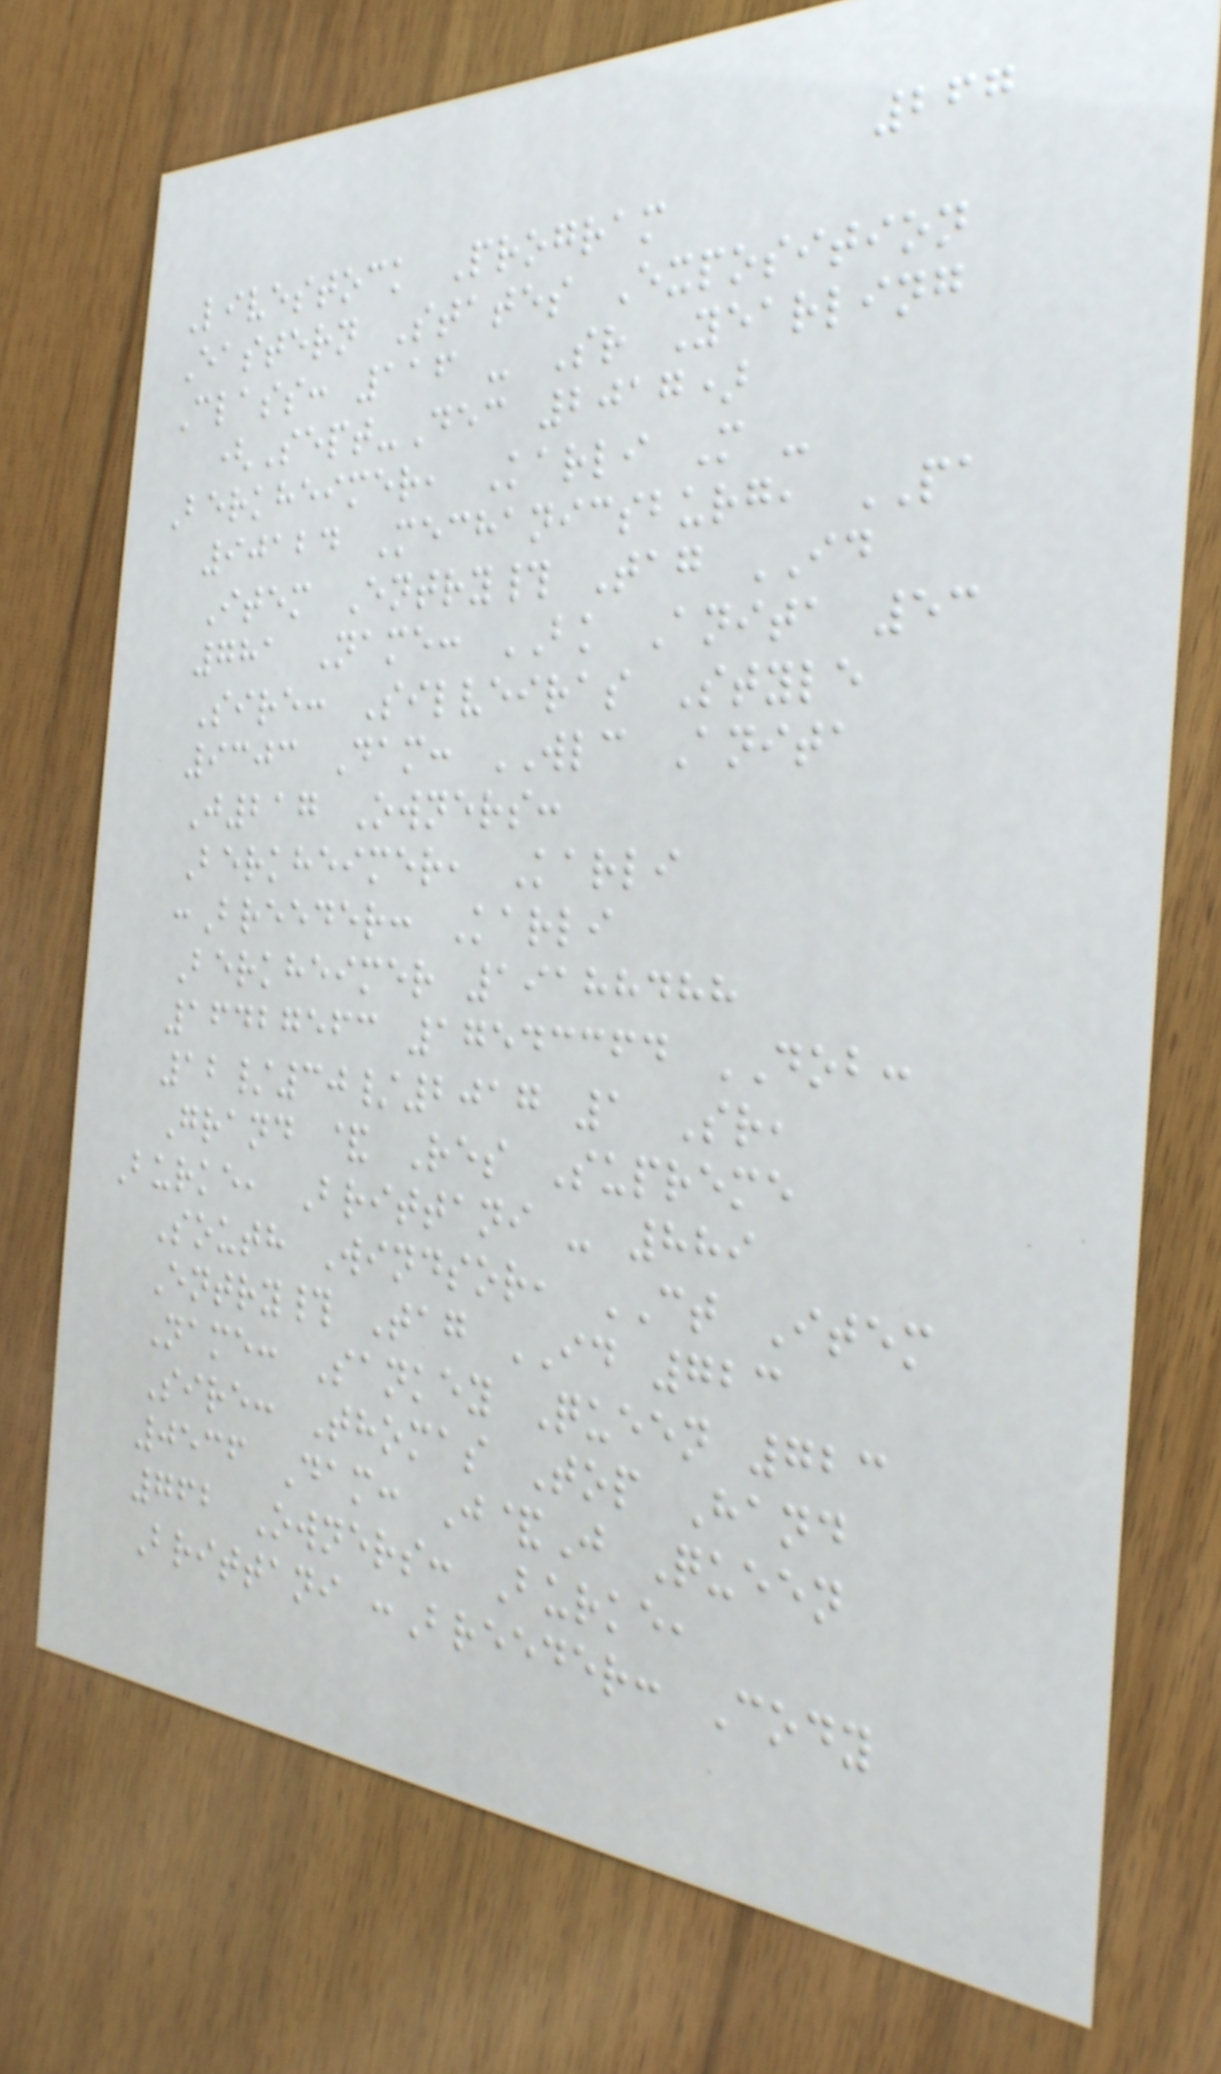267
Livestock Program
Eastern States Exposition
Class: 116 - Sr Yearling
(Sept-Dec 2017)
Berkheimer, Karli M -
90124 Mechanicsburg, PA
Item Entry# Tag ID
781 Name: BK Anita 53
Sire: Silveiras Style
9303 Dam: WLC Anita
J217 Owners:
Berkheimer, Karli
:Breeder: Karli
Berkheimer 19188488
16427563 17543364 DOB:
12/30/2017 1 Sr,
Grand & Res Supreme
Burke, Brittani - 889
South Windsor, CT Item
Entry# Tag ID 723
Name: Sankey Queen 723
Sire: Thomas Top Hand
0536 Dam: J&J Queen
762 Owners: Burke,
Brittani :Breeder: Cody
